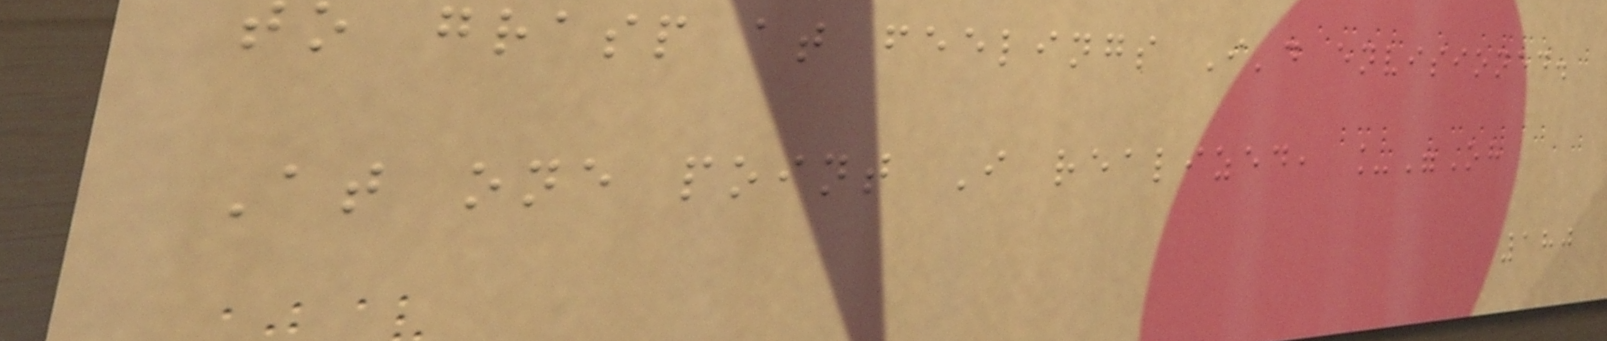to grasp at feelings I'd envisioned.
At one point I realized, _"Oh
180
